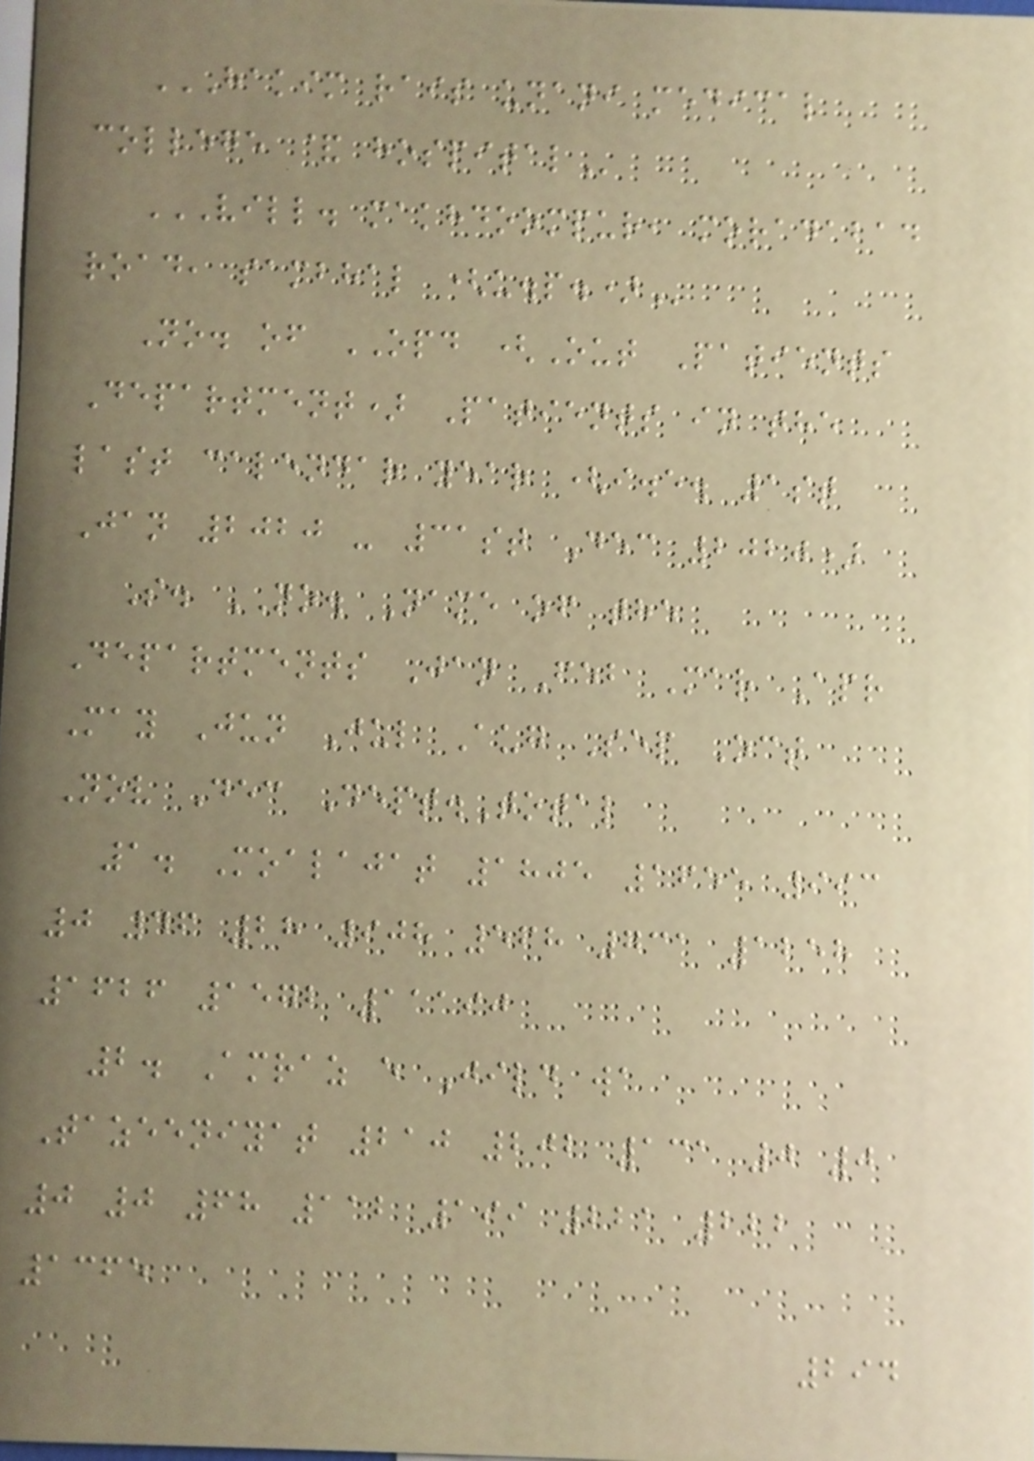HAKIM RAIS UNANI MEDICAL
COLLEGE & HOSPITAL
VILL. MAKHDOOMPUR, MORADABAD
ROAD, SAMBHAL (U.P.)
No. of OPD (Out Patients
Department) Patients in the
last calendar year (i.e. 1st
Jan 2020 - 31st Dec 2020)
S. NO. Name of the
Departments Jan Feb Mar Apr
May Jun Jul Aug Sep Oct
Nov Dec Dept.Total
1. Moalajat 1805 1655 993
0 46 28 908 568 731 1258
1626 1572 11190
2. Amraz e Jild wa
Tazeeniyat 210 202 131 0 0
0 0 68 112 199 221 222
1365
294
